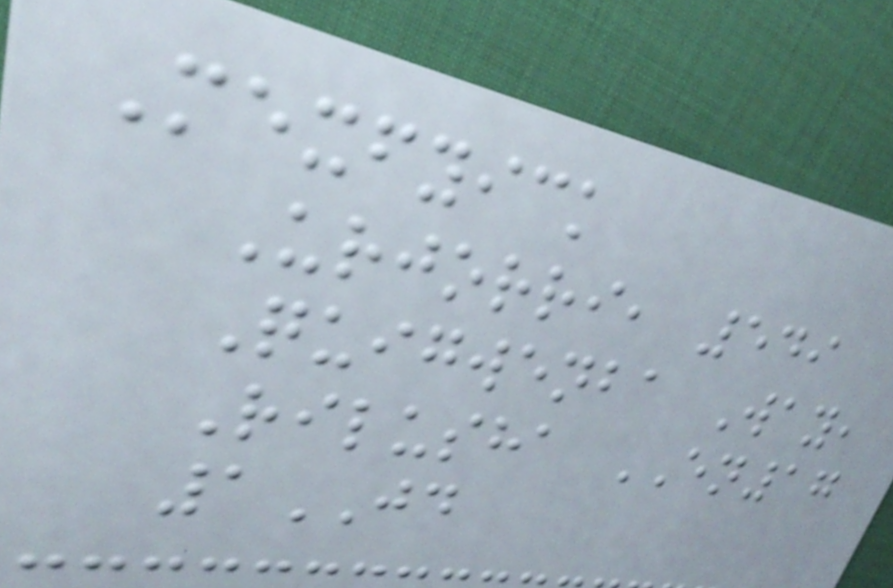Mexfyick
Urjorri, 549
Quigwenba Way,
Rilusha EN17
1JD
